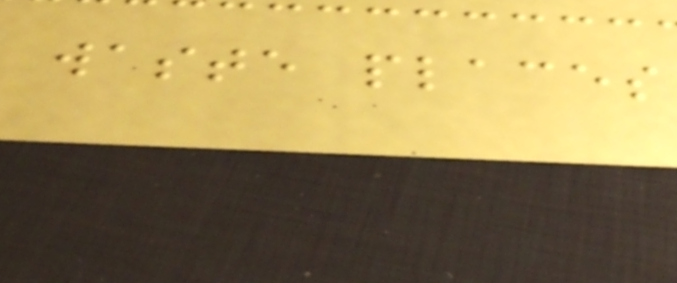waste places
